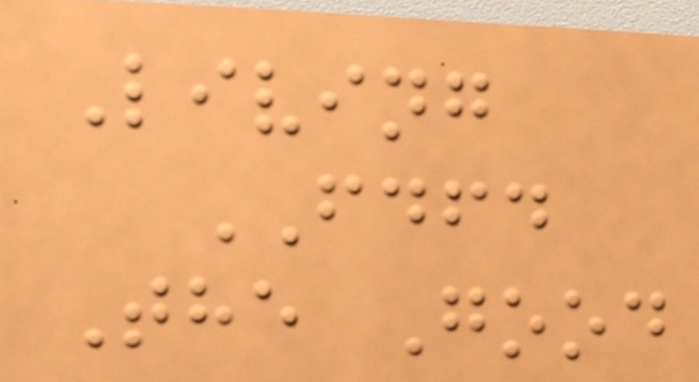Living
FDFD
The Good
